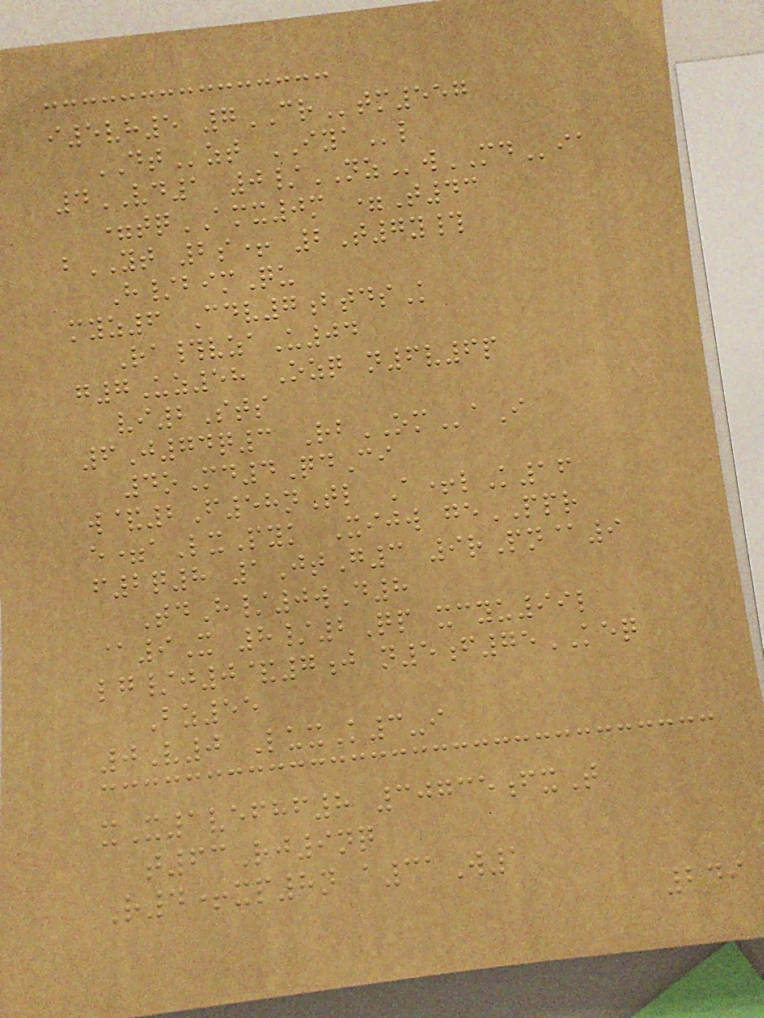i5vh5 7CRtm557
DTzt IYAl
4VD1 0/NZwMDia
=tqAMX0m =T43
bYT 2s+ 2T7y#
H/bimQu
myz6 Cdv7btdsK
Ra#vzaU04
g7Uz58 Ozq n6v6p
vi2Sts
6J74q3 RbOMaI
4oMd4QdCi
w&2F58nTl A+lK16
e=aLxPyk Xijw gePPR
f2q8 1JtG3 9rPn@9
TdH/0wD8
@9X 8/2Qp xcyu99l
lg/j0&7j n5f75KEQ
Bz55
0V0 LuxK3-i
xX1vefhf8 30735fxT
t63Rj9nq
R4+xp8n a31W1
249
